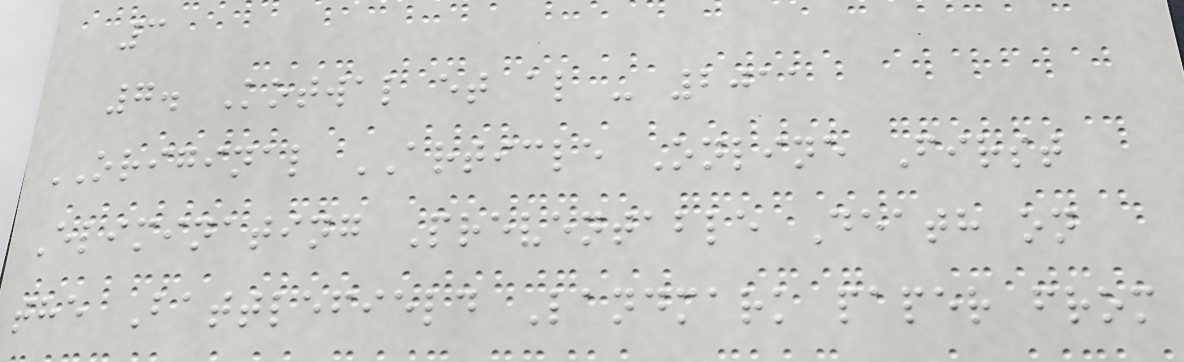3
7. Kotwal et al - 2011
ORIGINAL ARTICLE Online First
Eliminating Preventable Death on
the Battlefield Landmark paper from
